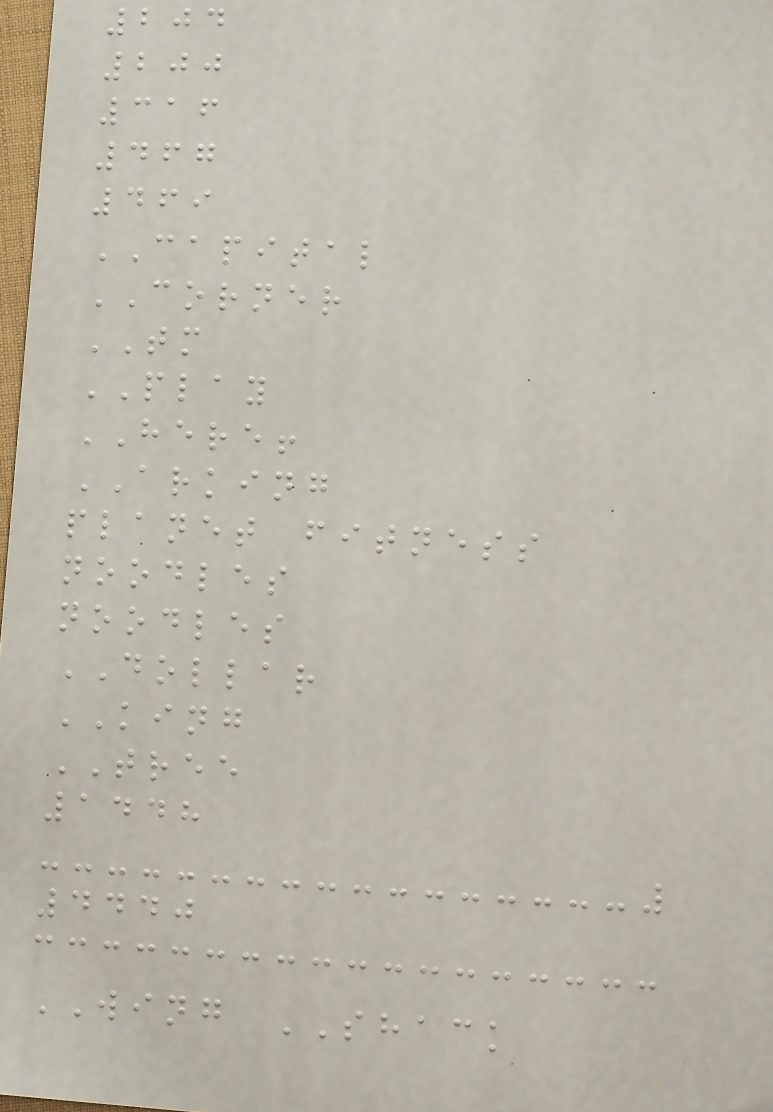204
200
316
467
469
CAPITAL
CORNER
TM
PLAY
HERE!
ARKING
planet fitness
noodles
noodles
DOLLAR
KING
TREE
1448
4440
WING SHACK
